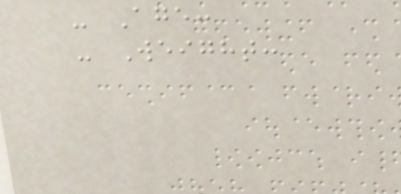- Age:
- Weight:
